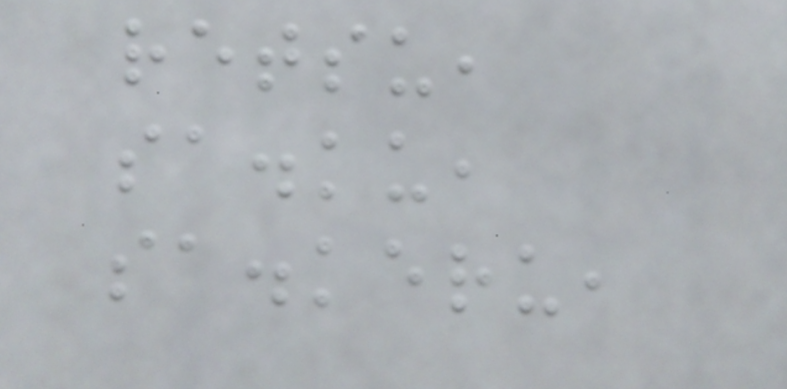retsu,
sa.ku,
sa.keru,
